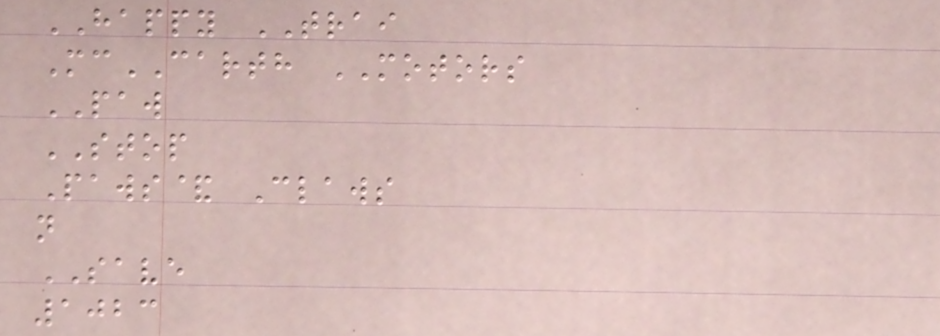HAPPY TRAI
McCARTH MOTORS
PAW
STOP
Paws& Claws
n
SAVE
1023
